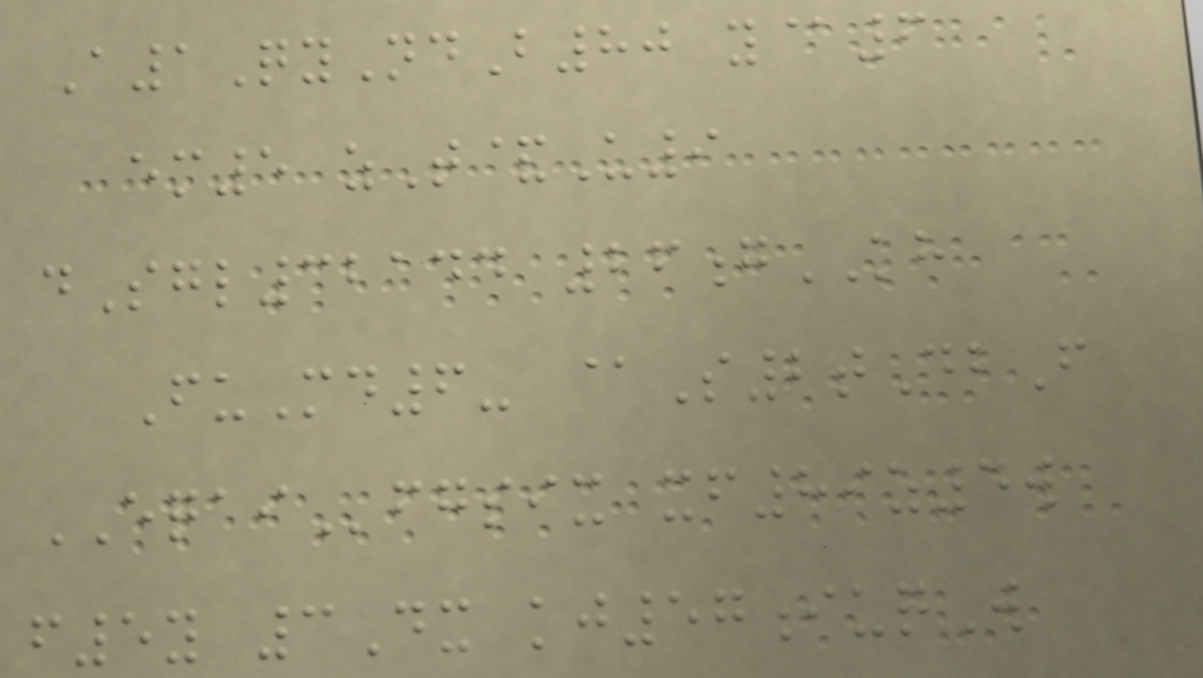A1QyNdB80 y@6
em5 zT&U9
dSgl32144 26gKH
FuMd6- @S2tDbF
EQAIfgsix xf89z4w
f5y 3Dx kj57iuqW
